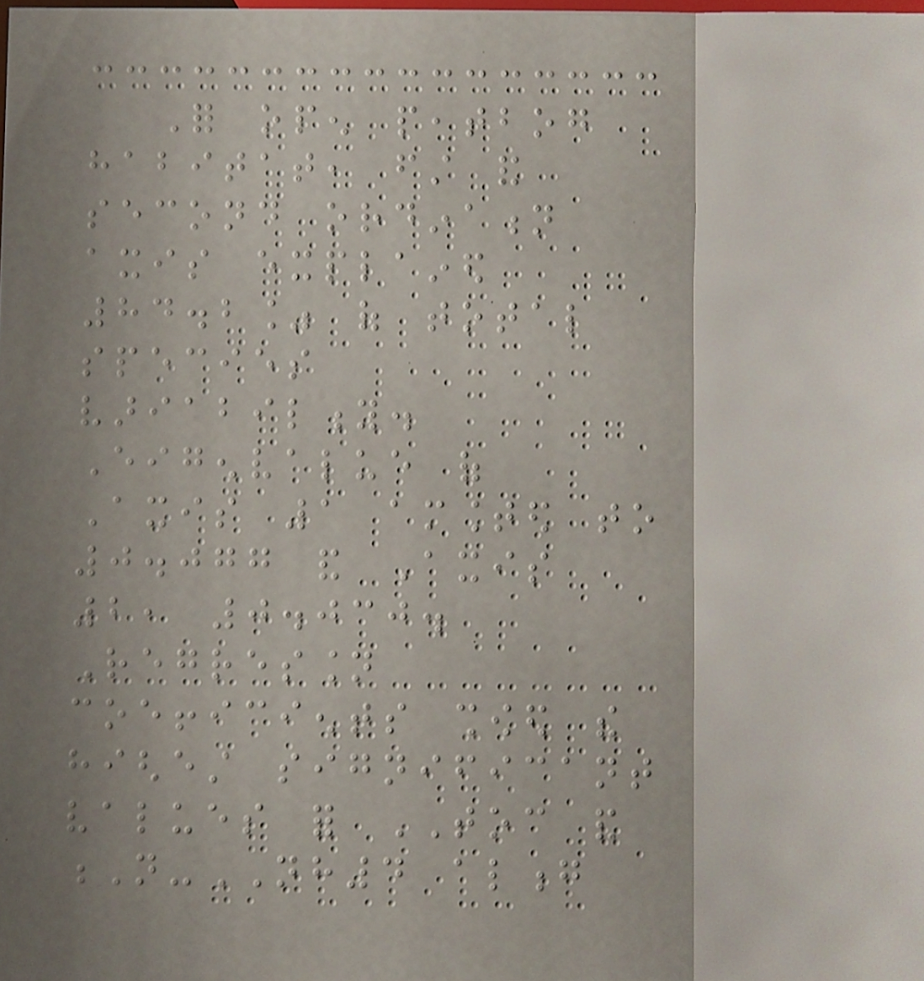For open peatbog
habitat, first and
second ordination
axis explained
84.2% of total
species
variability.
Eigenvalue of
Axis 1 amounted to
0.077 and Axis
2, 0.030.
Regression
coefficients showed the
highest significant
values for TOC and
N-NH4 along
